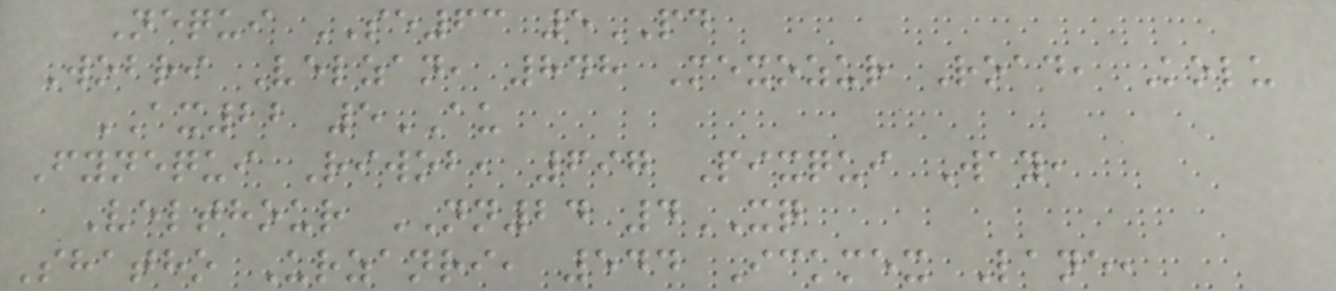Nequi SE63 5PD
Wobri Velzan, 848 Mexozur Road, Kolu
AX22 5AU
Fynequi Riwob, 697 Pixqui Way,
Velthour NN24 4XQ
Shatho Urzanri, 544 Ickmex Lane,
